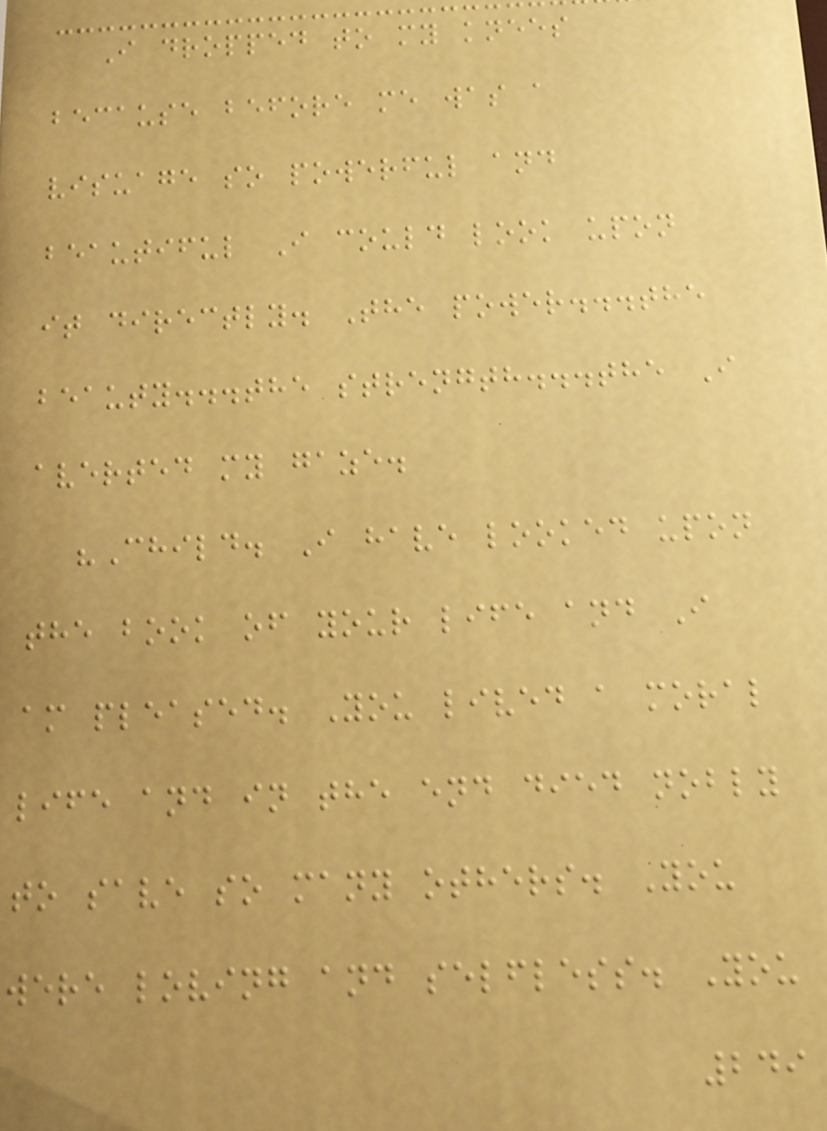I dropped to my knees
because before me was a
visuage so powerful and
beautiful I could look upon
it directly. The power...the
beauty...the strength...the I
averted my gaze.
"Child. I have looked upon
the book of your life and I
am pleased. You lived a moral
life and in the end died nobly
to save so many others. You
were loving and selfless. You
249
